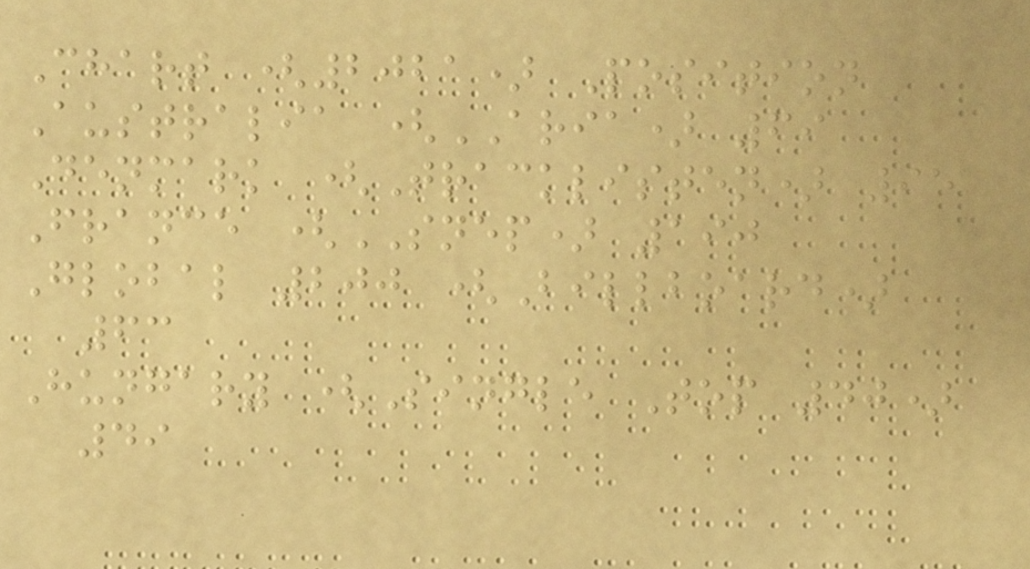Chart (2021) Position
Australia (ARIA) 69
Denmark (Tracklisten) 95
France (SNEP) 190
Global 200 (Billboard)
63
Hungary (Single Top 40)
49
